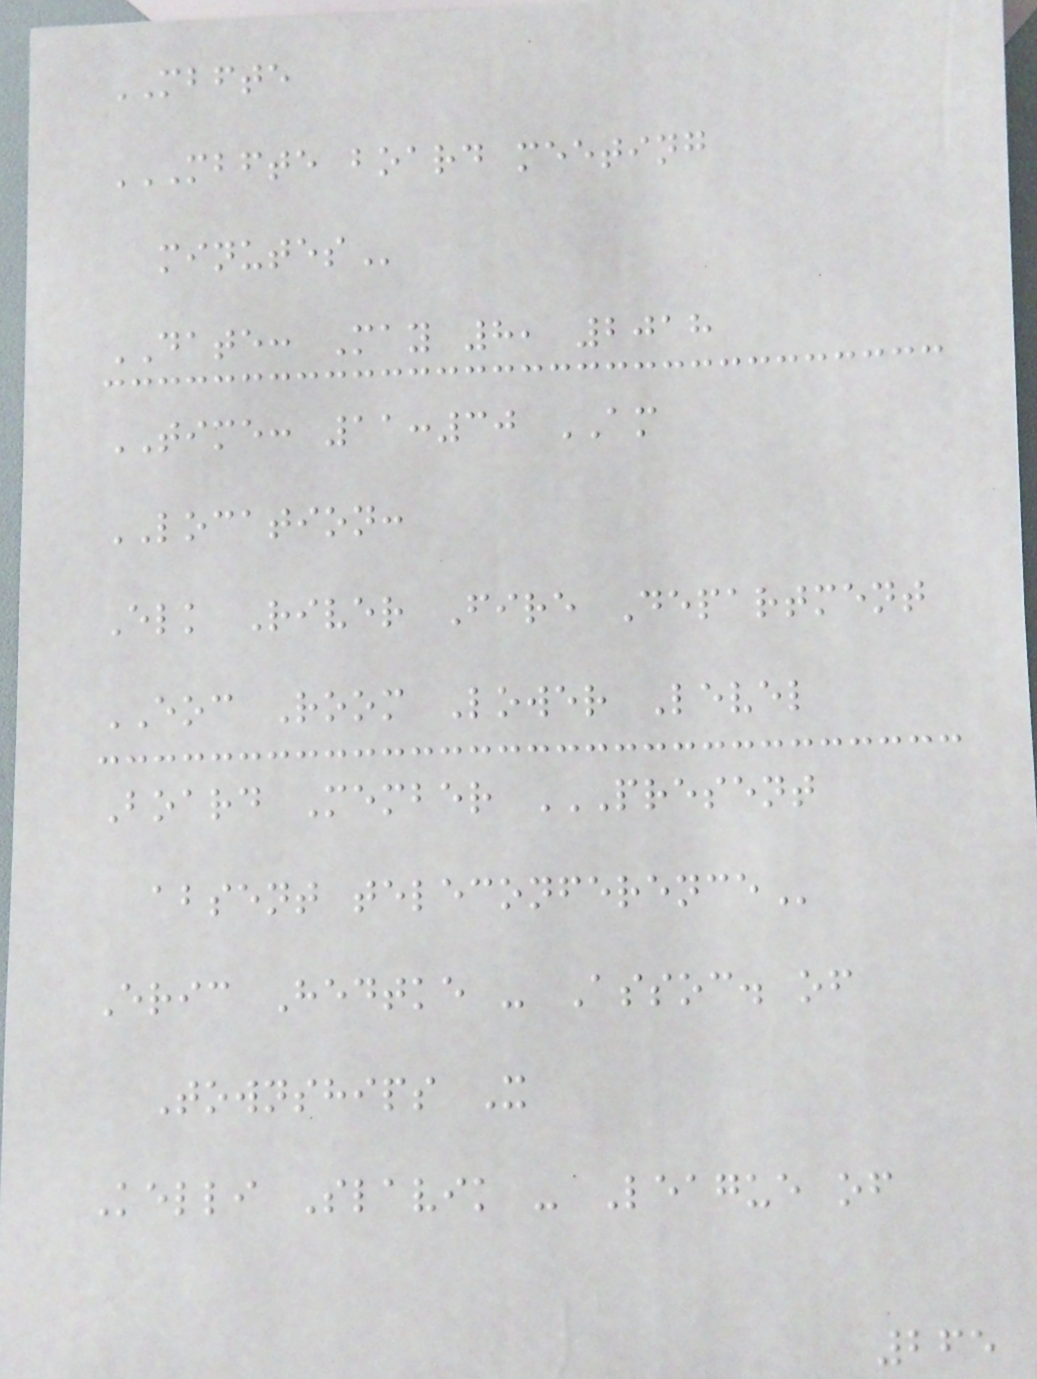MBFTE
MBFTE BOARD MEETING
MINUTES
DATE: May 8, 2018
TIME: 11:30 AM
LOCATION:
Elk River Fire Department
EOC Room Lower Level
Board Member PRESENT
ABSENT TELECONFERENCE
Eric Hedtke - Assoc. of
Townships X
Kelli Slavik - League of
265
